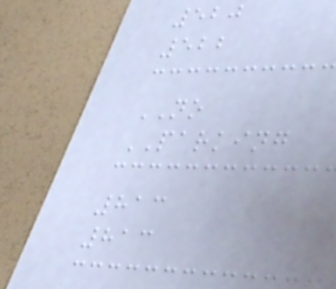520
522
NO
PARKING
813
813
